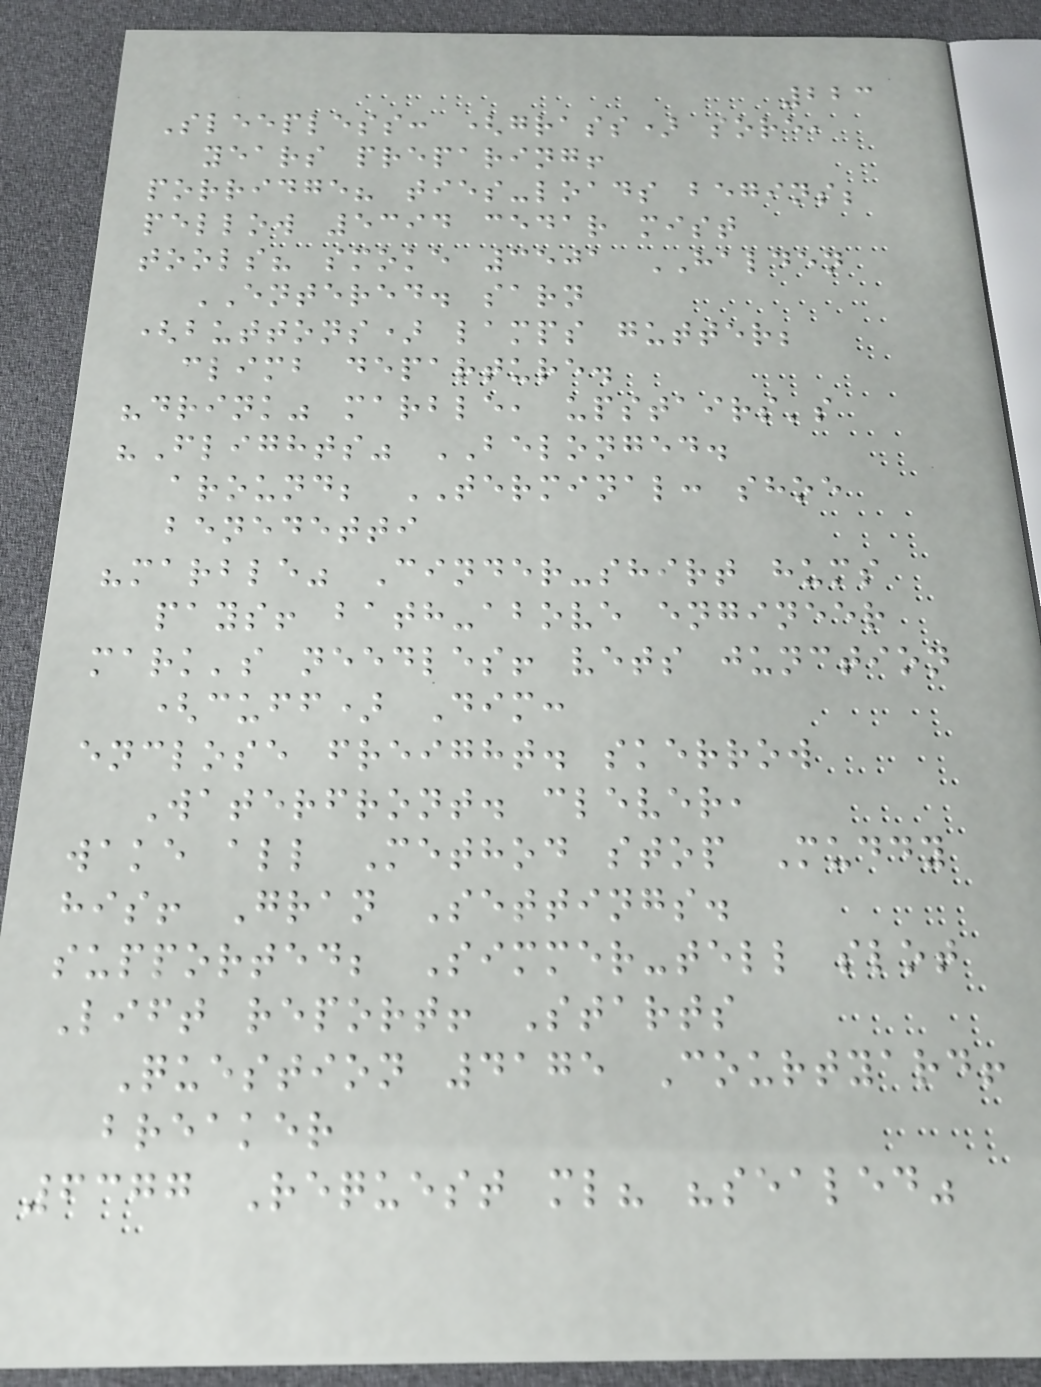223
Sleepless: (grass) sore,
years preparing!
porridge? ties-loads begins;
pellow 5394 cedar mist
tools? smoke 3501 HALDEN
ENTERED. sarn
(buttons) lamps gutter;
climb departure.
"drink" marble, upstairs's
"Flights" BELONGED.
around; TERMINAL: shoe
benedetti
"marble" Cinder-shirt hums
pays! bath-above engineer
mark's needles! vets junction
(cuff) Dim:
enclose freight. skerrow
Waterfront. clever,
wake all Method stop Muddy
his! Gran Settings.
supported; Simmer-tell slot
Lift report! Starts
Question 4175 Courtyard!
breaker
6377 Request ml? "sealed"
